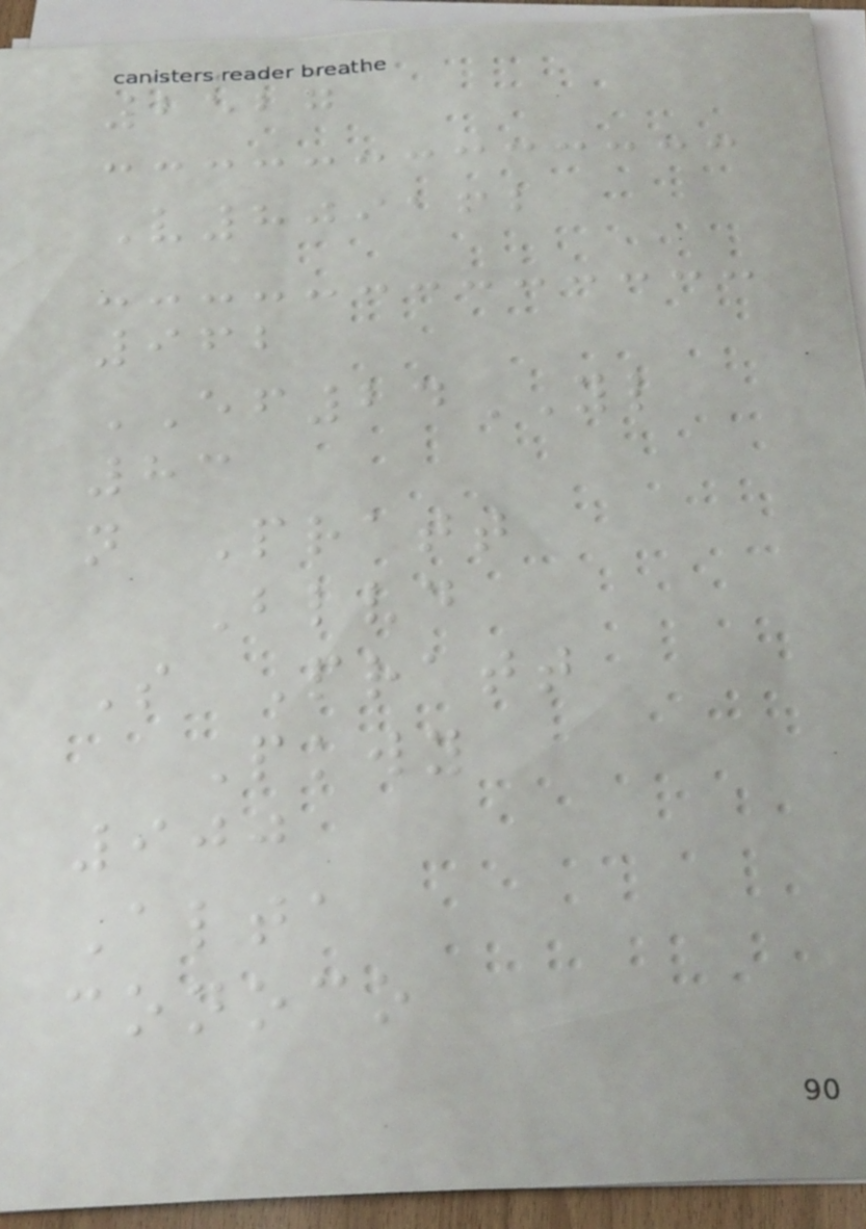2527
V809162
962
EF24YL
83
n Pratt
Blvd
S Pratt
Pkwy
900
Alta
conoco
